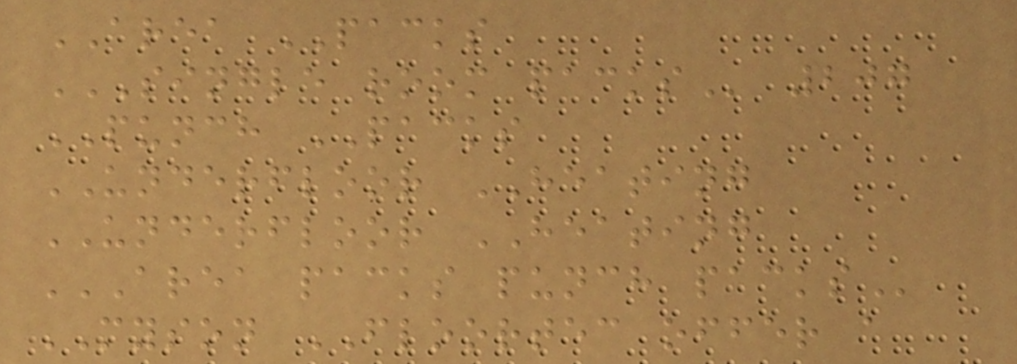AREA PACKS
SINGLE ROOM PACKS 207
PUNCH PACKS
UNDERFLOOR HEATING
UNDERFLOOR HEATING
AREA PACKS PUNCH PACKS
MYSON FLOORTEC offer a
